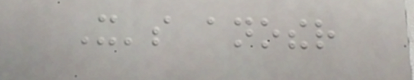It's another
